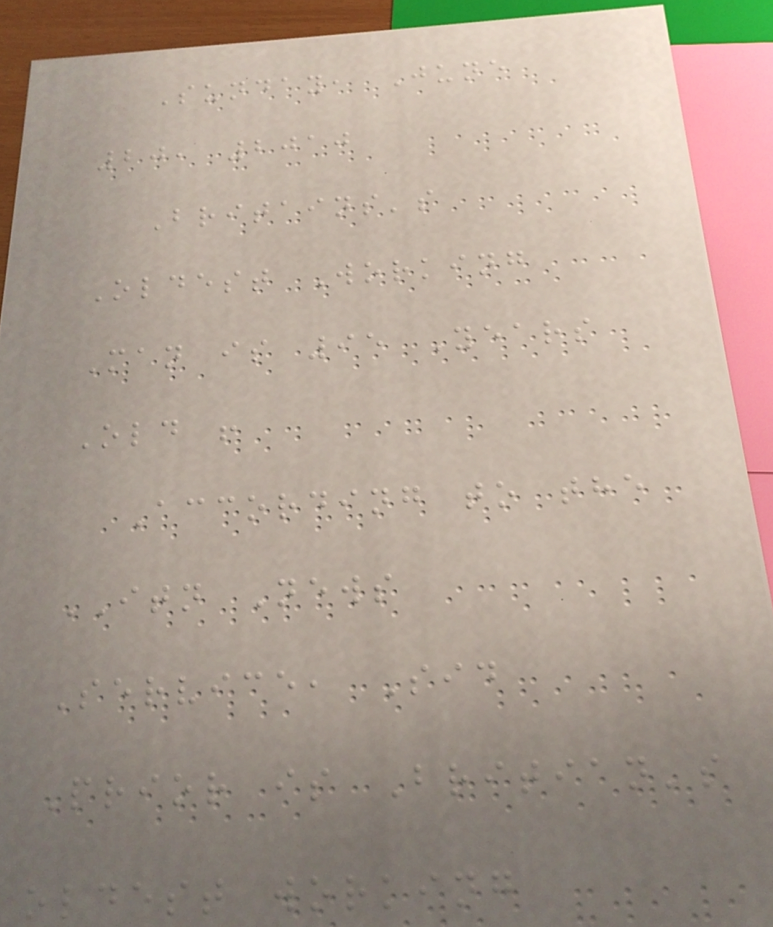Sunday, June
20, 2010
Britains's
Oldest Working
Man is 95 Years
Old !
According to the
ITN News
Service, Sid
Prior is Britian's
oldest working
